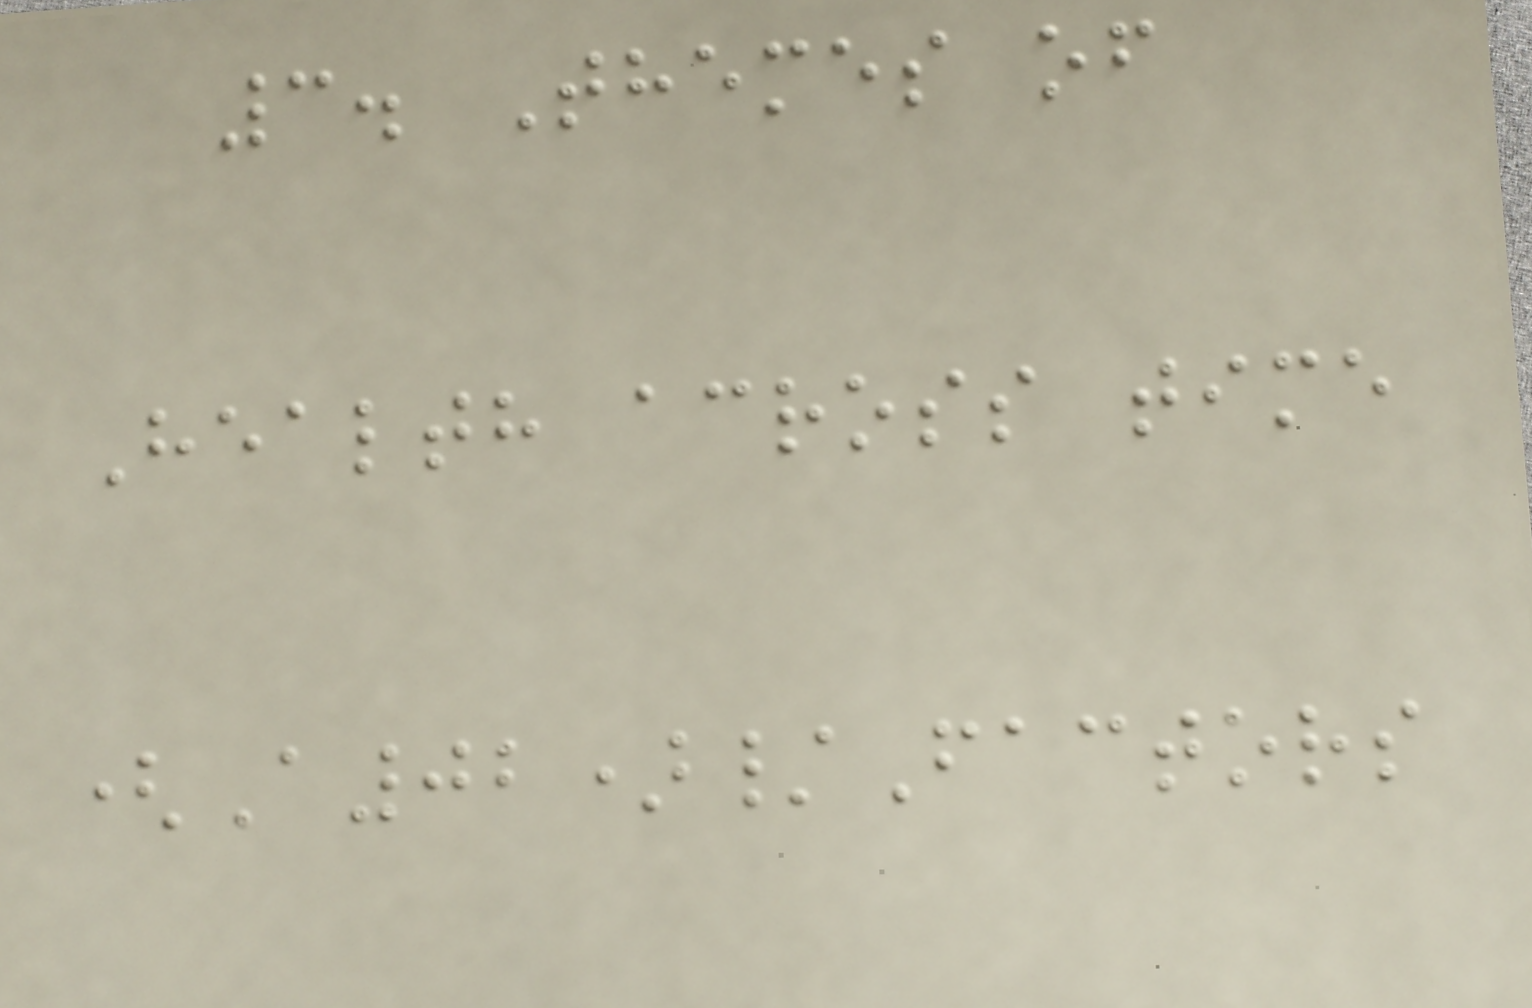3. Themes of
Health across time
(A02)/Factors
